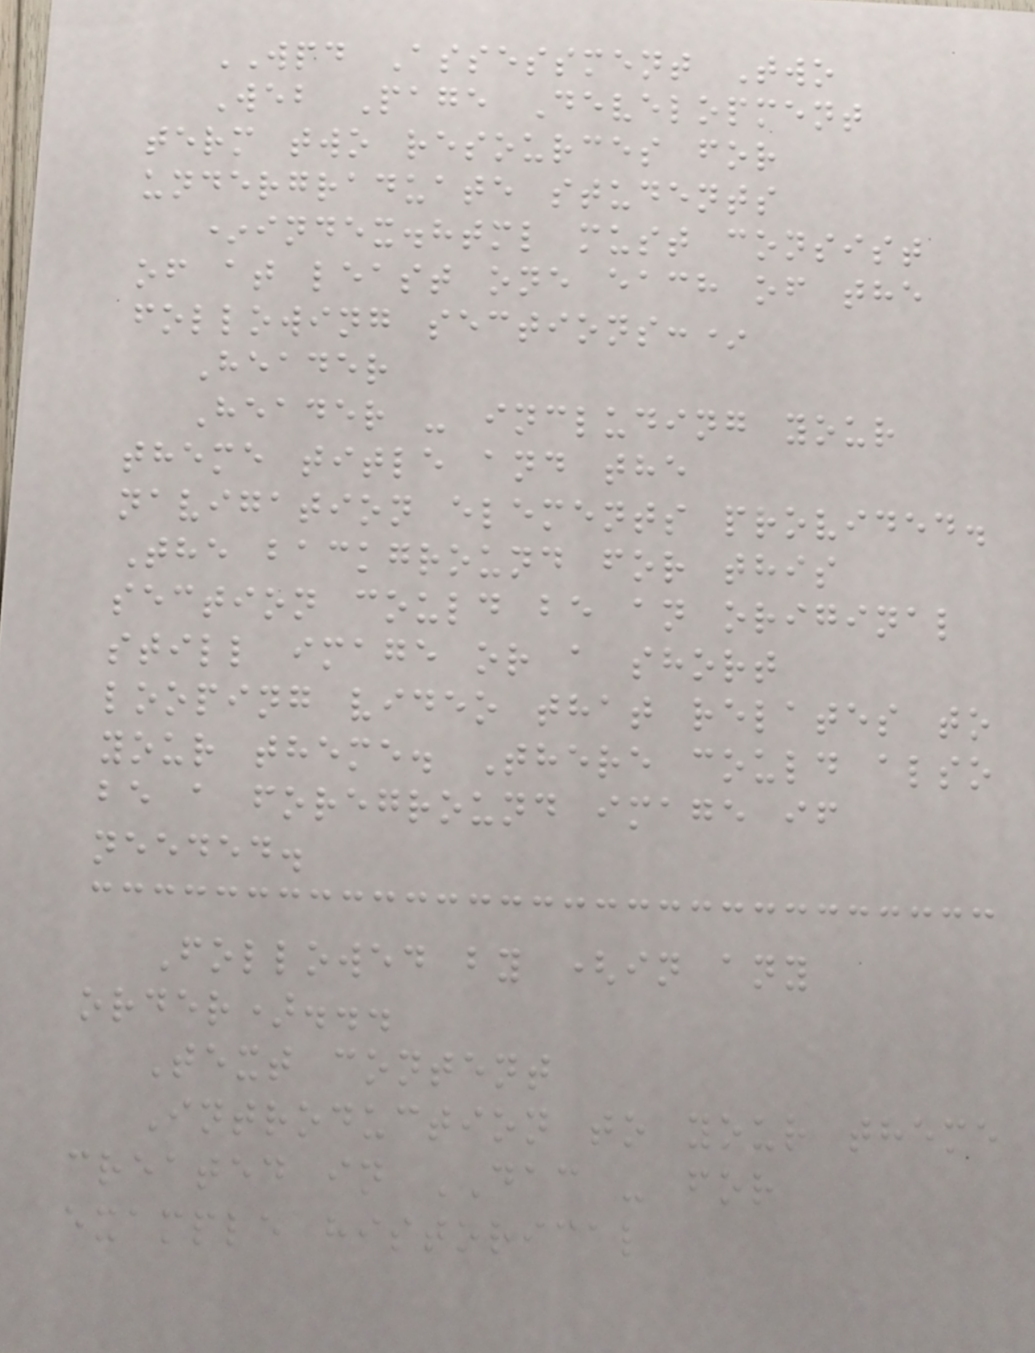WPD Assessment Two
Web Page Development
term two resources for
undergraduate students
*index.html must consist
of at least one each of the
following sections:*
Header
Header - including your
theme title and the
navigation elements provided.
The background for this
section could be an original
still image or a short
looping video that relates to
your theme. There could also
be a foreground image if
needed.
Followed by (in any
order)...
Text content
Introduction to your theme
created in DAC - for
example historical
